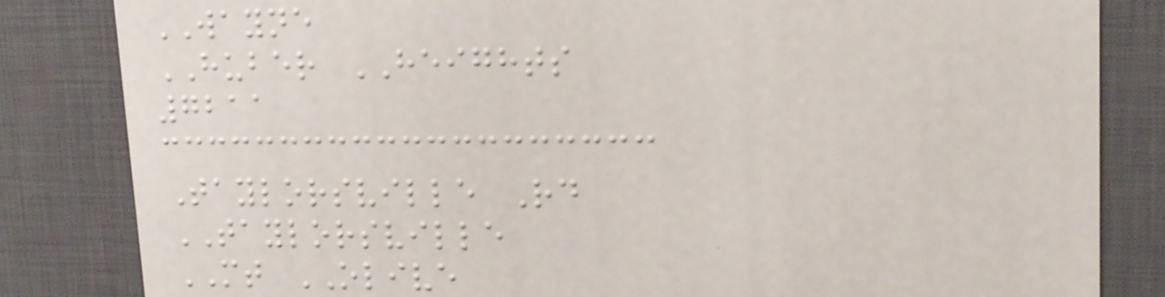WAYNE
HUBER HEIGHTS
7211
Taylorsville Rd
TAYLORSVILLE
MT OLIVE
